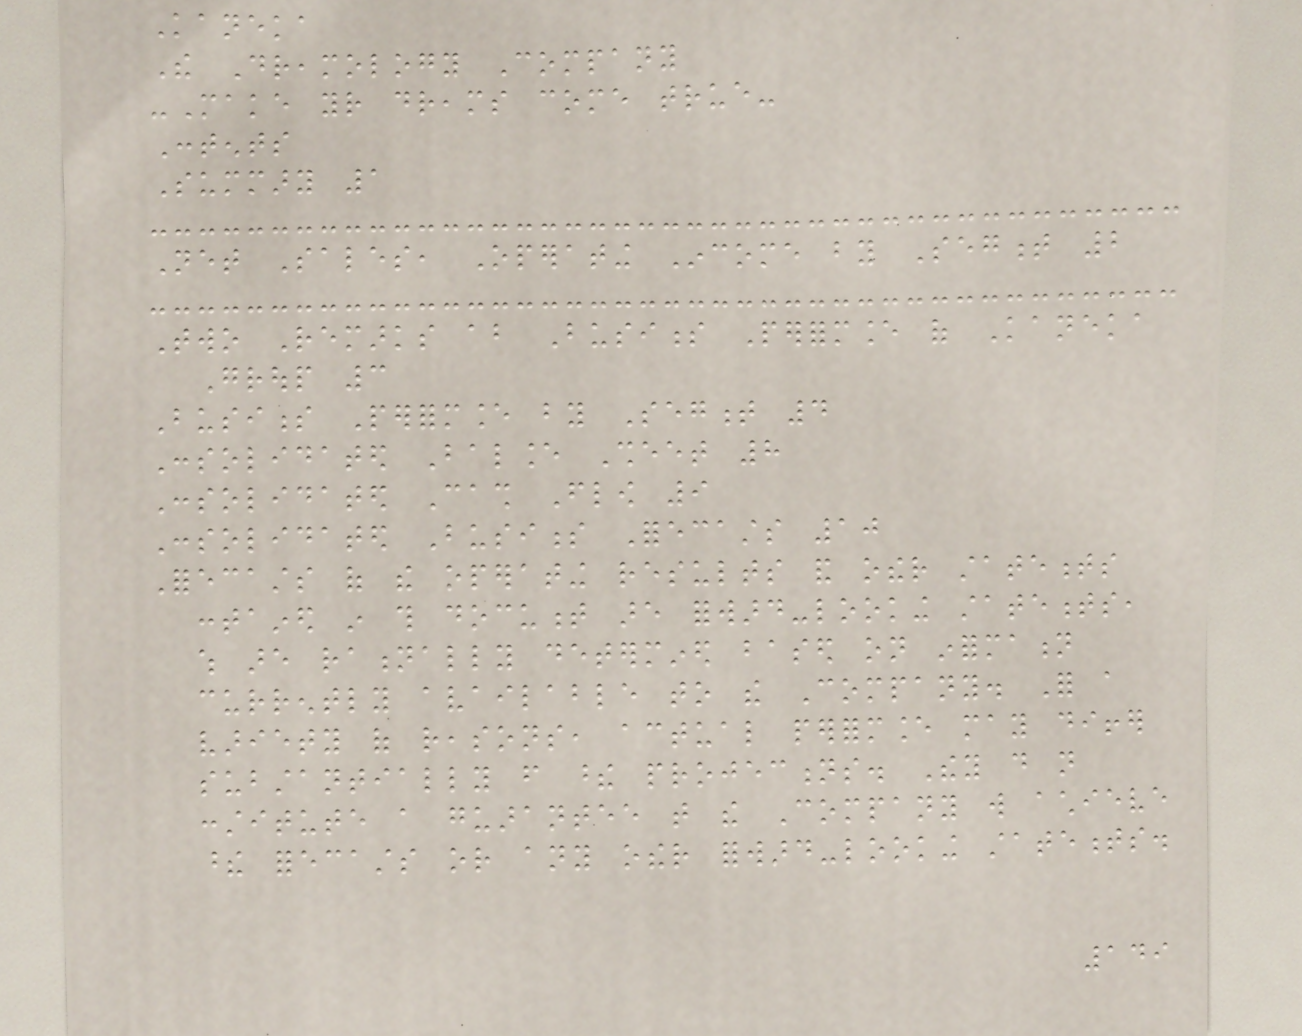Kaneka
The Dreamology Company
-Make your dreams come true-
Contents
Summary 1
Net Sales, Operating Income by Segment 2
Two Remarks about Business Performance of Kaneka
Group 3
Business Performance by Segment 4
Consolidated Balance Sheet 8
Consolidated Cash Flow 9
Consolidated Business Forecasts 10
Forecasts of the operating results and other statements
contained in this document are forward-looking statements,
which are rationally determined based on information
currently available to the Company. For a
variety of reasons, actual performance may differ
substantially from these projections. They do not
constitute a guarantee that the Company will achieve
these forecasts or any other forward-looking statements.
149
